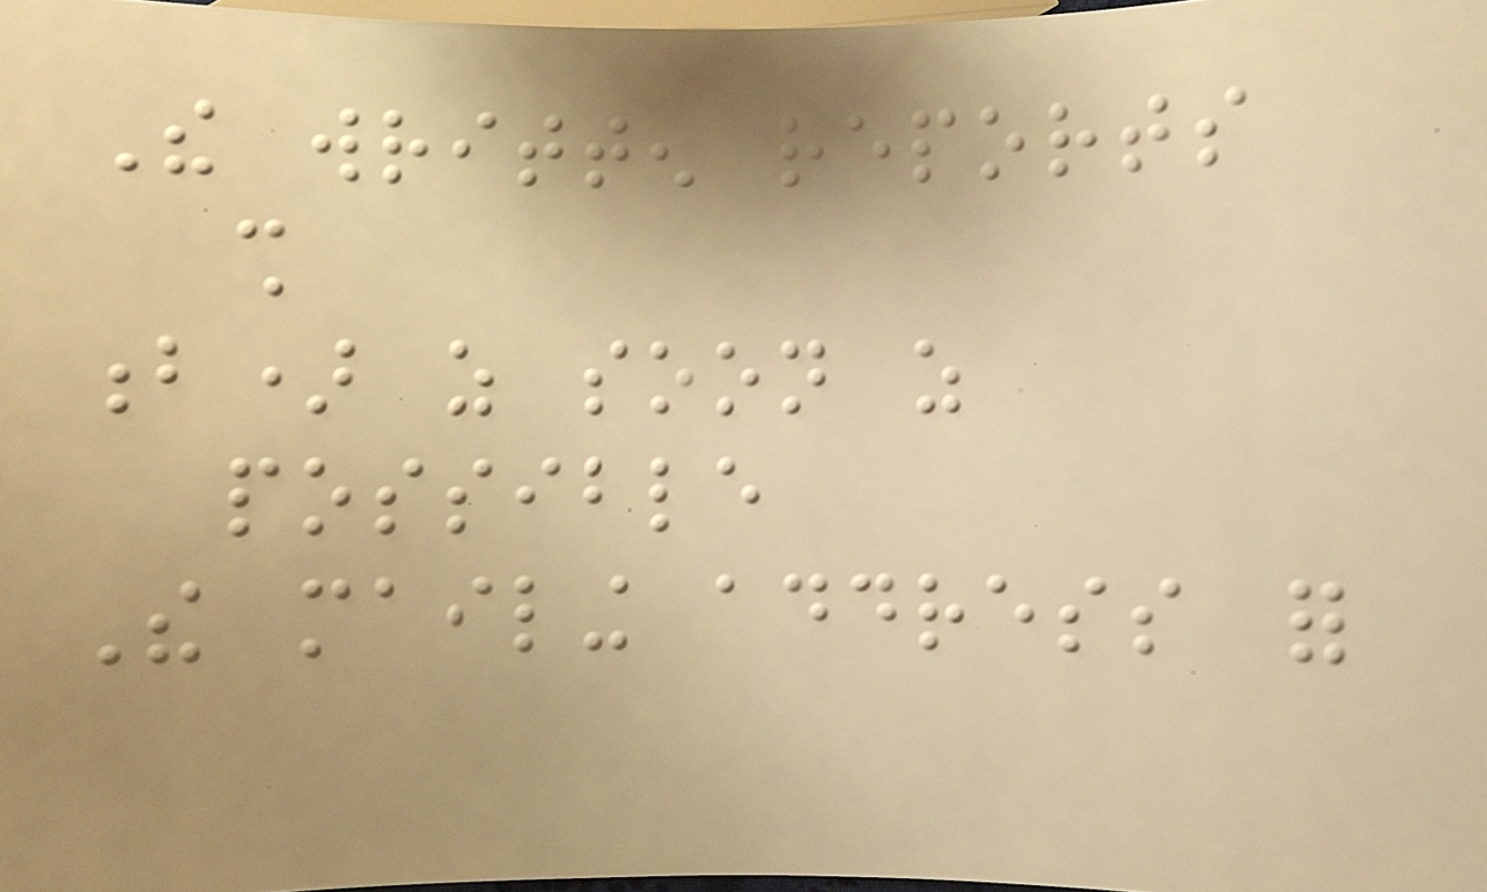The written reports
shall
b) as soon as
possible
The mailing address for
